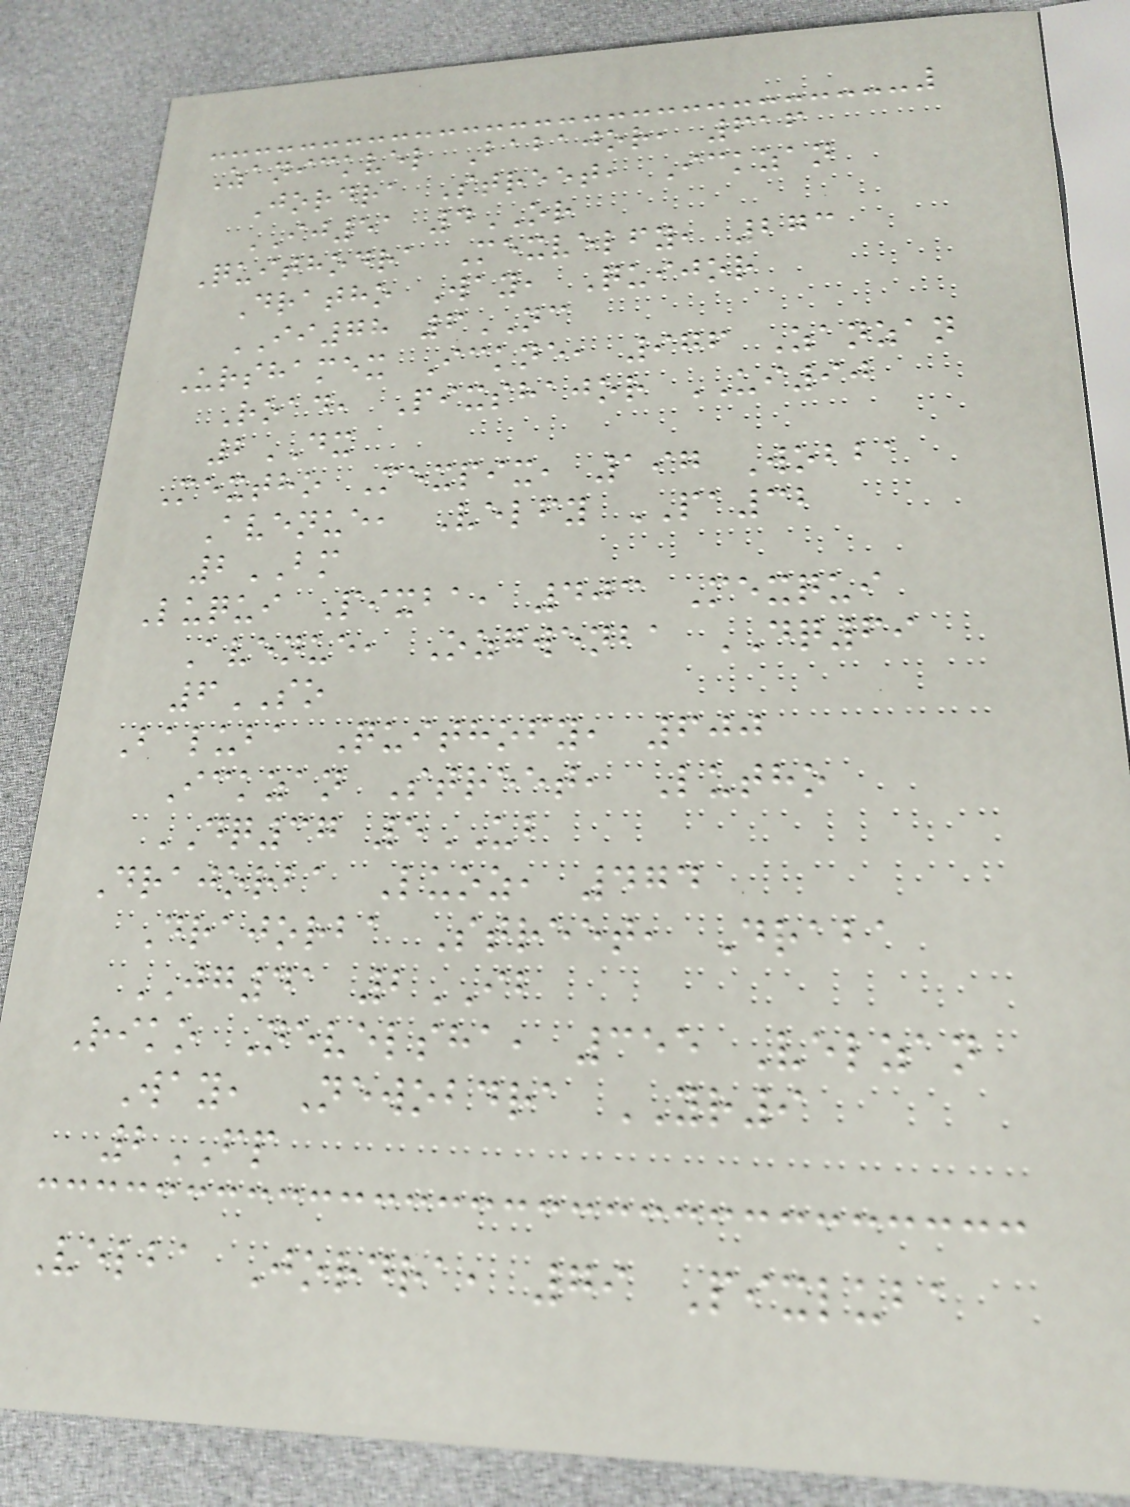Zanickvel Babajor, 616
Jordra Street, Ickzan
IJ51 4OR
Quithodra Mexvelfy, 273
Dratho Way, Quijor
II78 6NC
Urshamex Ickne, 976 Zanzan
Road, Pixshajor UI90
2DX
Mextho Mexpix, 197 Wobba
Avenue, Velfy PA32
2BM
Luqui Pixba, 403 Mexqui
Avenue, Ozgwenba DQ69
6SO
Baluba Quithofy, 600
Ickzan Street, Lutho
DQ37 5UB
Drajorba Luoz, 474
Drajorba Street, Draba
JG41 2IB
Riko Nevelsha, 355 Velzan
Way, Newobdra YR9
2FP
Velba Jordra, 79 Pixluba
